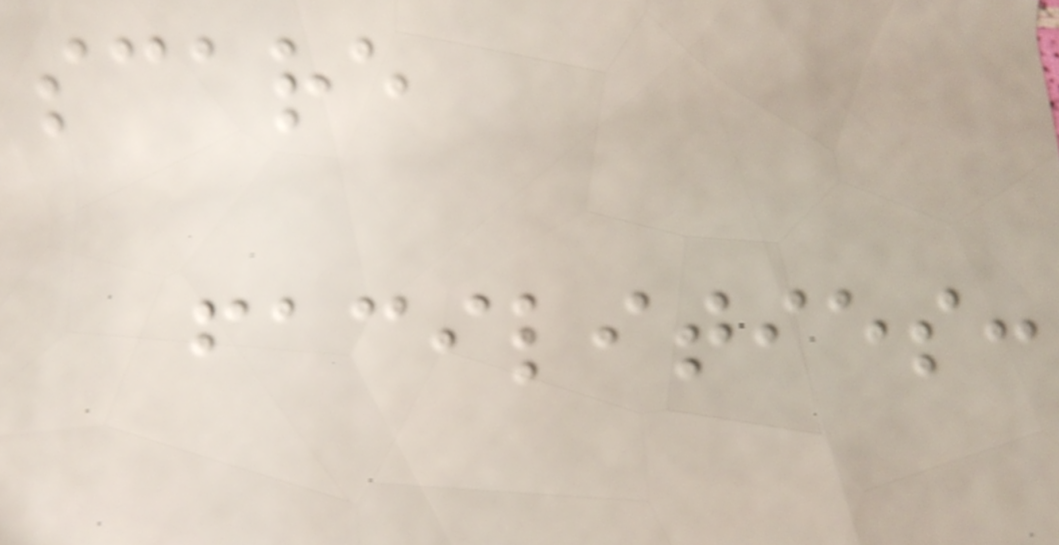scare
facilities:
